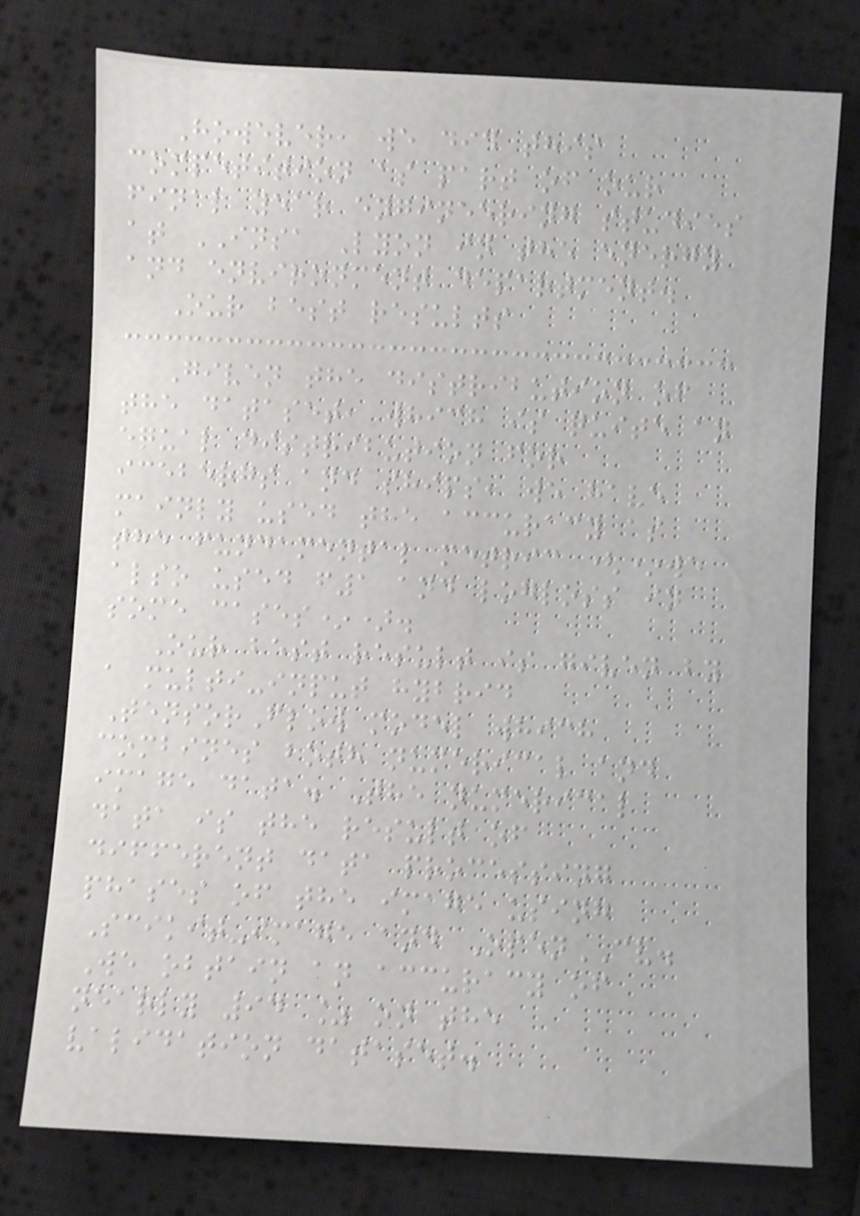However, we did this
competition as part of our
final year engineering studies
at INSA Lyon in the energy
and environment department.
Our best results
Given the distribution of
the dataset, which is quite an
equal distribution for
icebergs and ships, we have
mainly used the accuracy as
the fundamental metric (*we
also used f1 and logloss in
some cases*).
Our best result is given by
a multi-input hybrid
TensorFlow model which
combines both numerical and
image data. The numerical
data is the result of
different data processing
phases of the image using
Scikit-image and OpenCV.
We obtain an accuracy of
nearly 94 % on the
validation dataset.
